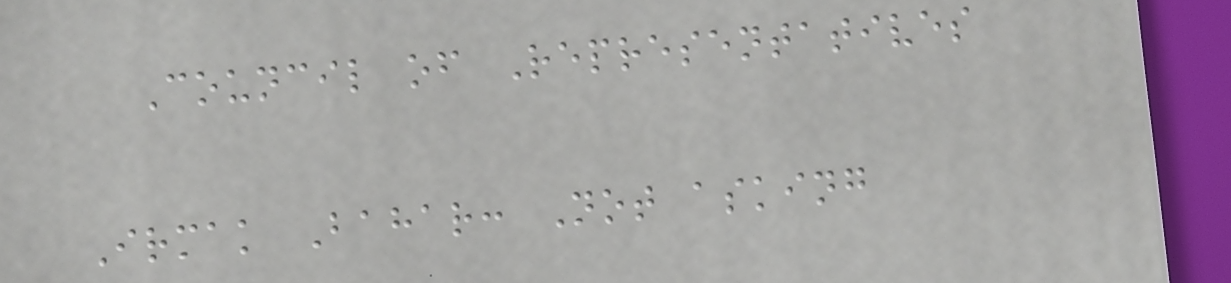Council of Representatives
Irmak Bahar: Not asking
